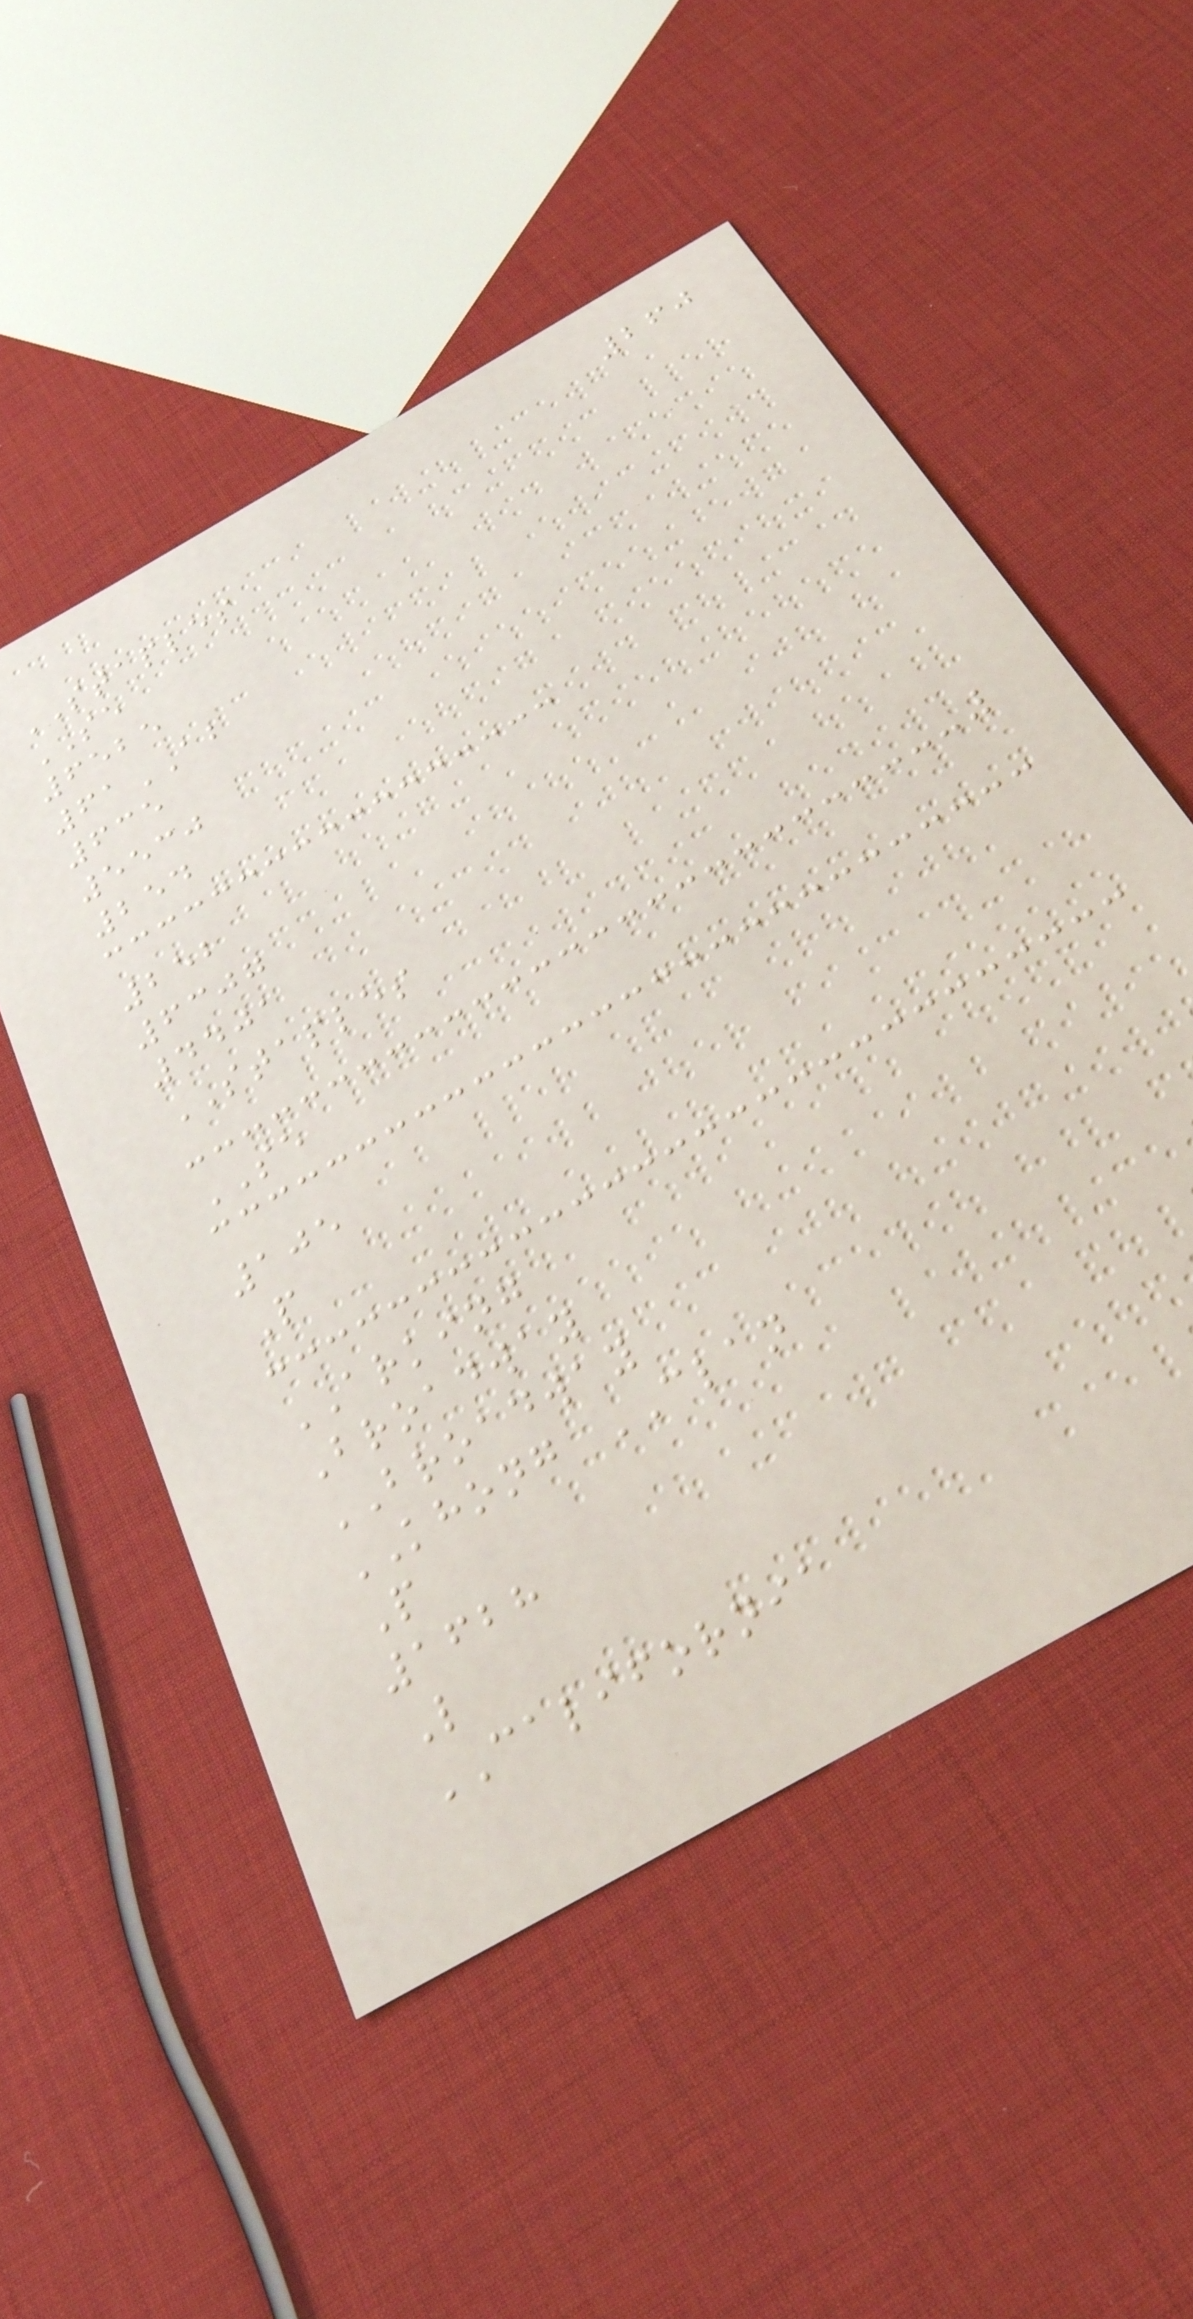260
STAPLES
SE
6525
61AB
635
5530
254
252
6307
4401
STAPLES
SE
105
P
ARKING
Broadway
BROADWAY
KHONG CLAN
P
1628
L
CALIFORNIA
